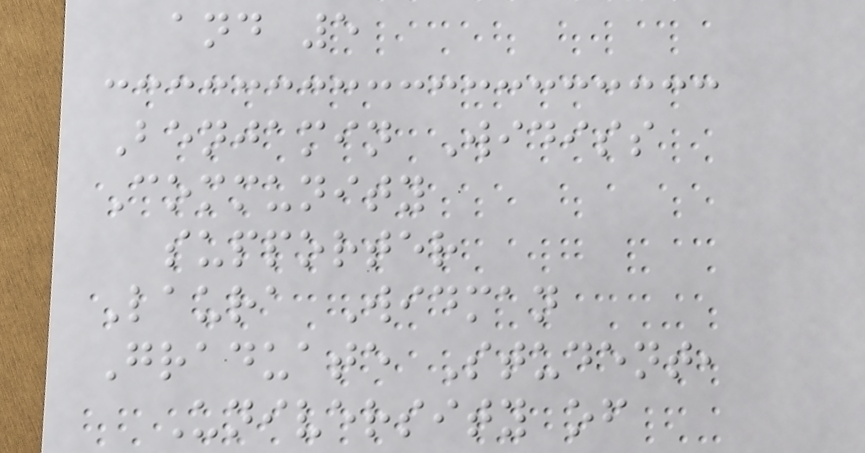and 5
Benjamin Widiss
Community
supporter
Laura Widman
Graduate Student,
University of
